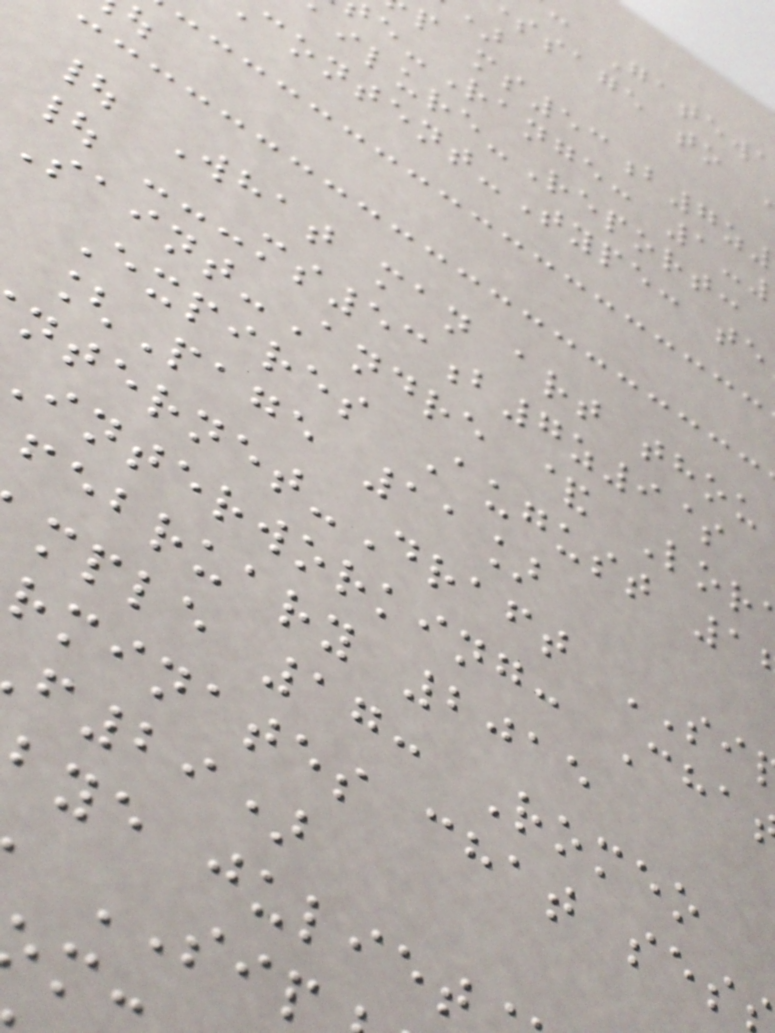: Gatew
ssage to
p ms53b7z
e-Range: 1-
ailure-Report:
ontent-Type: te
| What man art thou
| ---ms53b7z9$
Saint-Andre & Lor
Expires August 1
[Page 11]
nternet-Draft SI
interworking: Cha
february 2015
mple 17: Romeo
rminates chat ses
f29)
bye juliet
SIP
